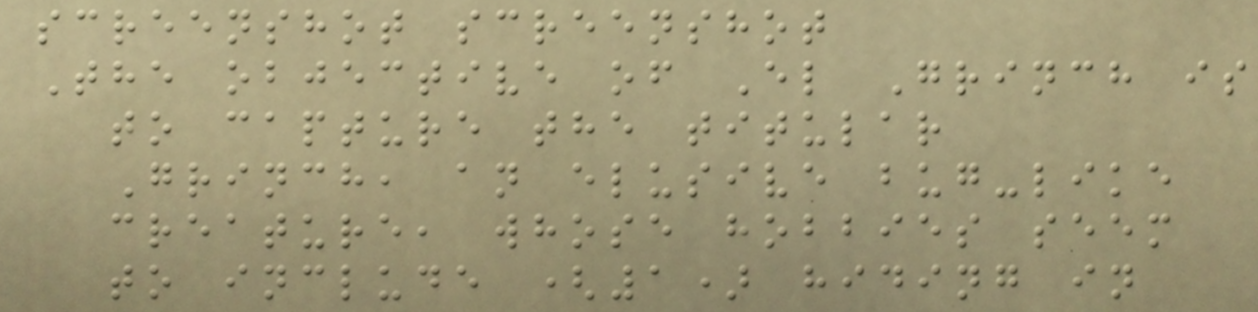screenshot screenshot
The objective of El Grinch is
to capture the titular
Grinch, an elusive bug-like
creature, whose hobbies seem
to include (1) hiding in
